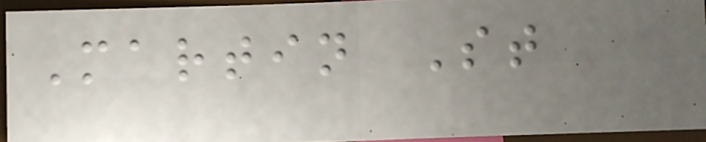Martin St
